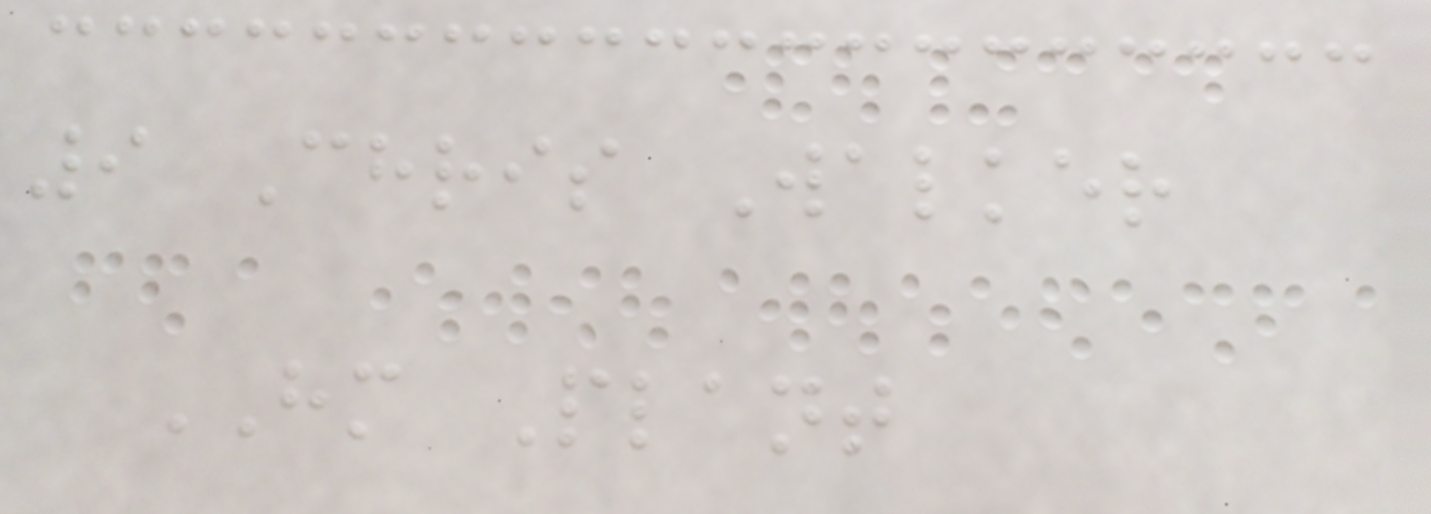9 Chris Walker
HM Plant
